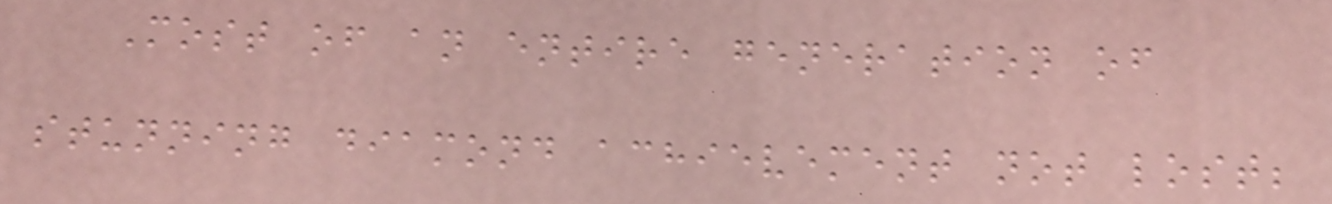Most of an entire generation of
stunning diamond achievement not lost;
